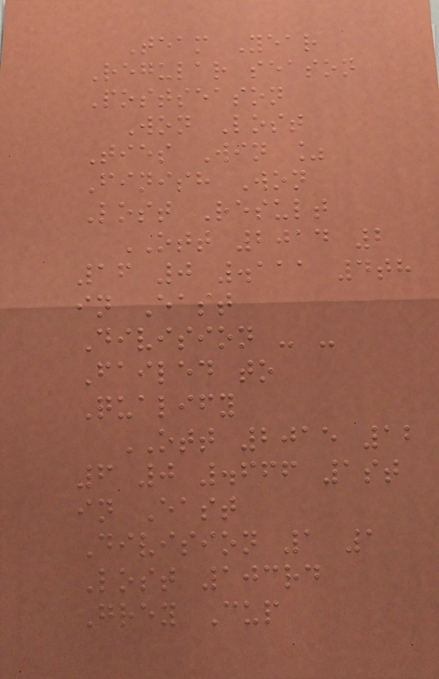Team Year
Regular season
Postseason
Won Lost
Ties Win %
Finish Won
Lost Result
OTT 2014 2
16 0 .111 4th
in East
Division - -
Failed to
Qualify
OTT 2015 12
6 0 .666 1st
in East
Division 1 1
Lost 103rd
Grey Cup
